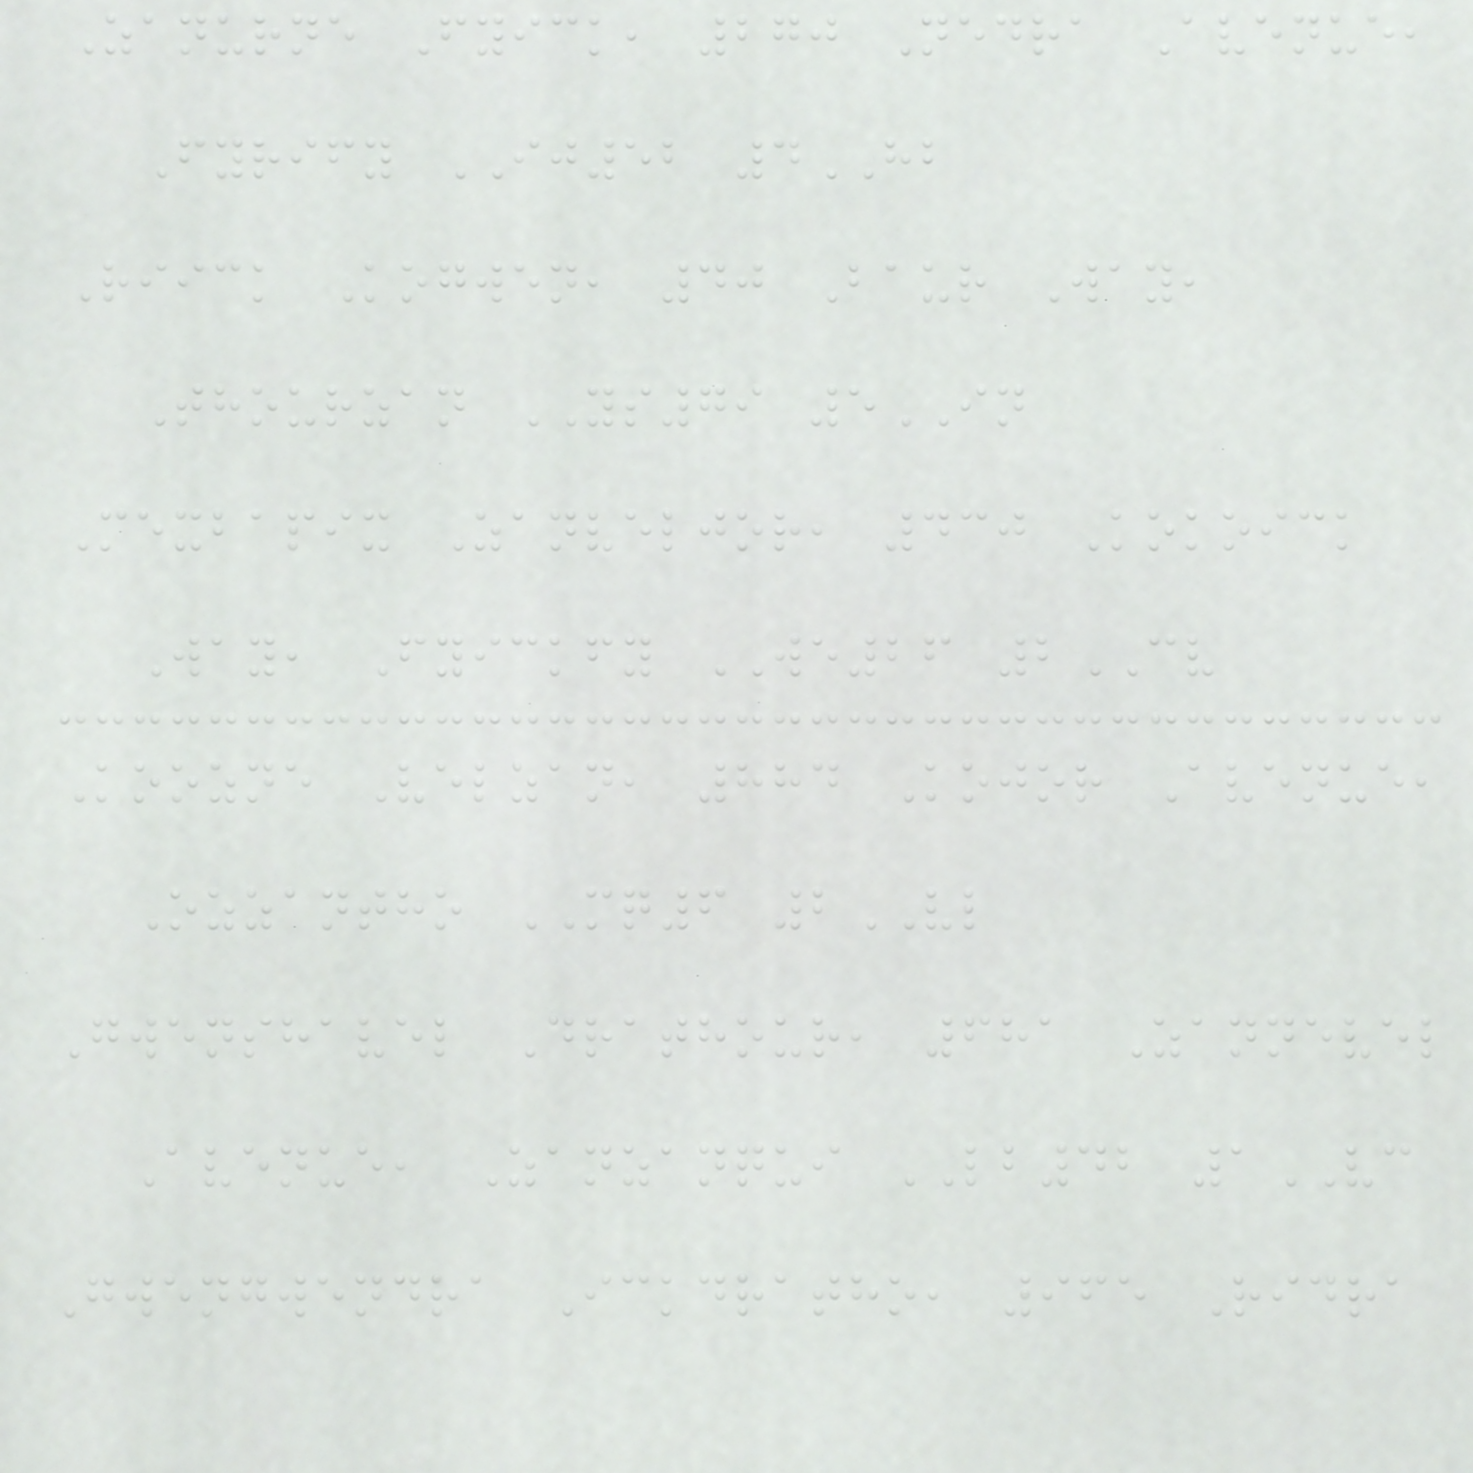Zanurne Fyick, 270 Nedra Avenue,
Fyrify IJ52 4HB
Riick Kogwen, 40 Baur Way,
Thourzan YS79 5IN
Mexbapix Zanveljor, 430 Kokoick
Way, Fyickfy WE26 2CV
Koozne Velzan, 884 Kojor Avenue,
Ozzantho MQ6 2VL
Gwenshavel Drathour, 681 Zannevel
Avenue, Zanzanqui LB42 1VC
Gwengwendra Ickdratho, 965 Ridra
